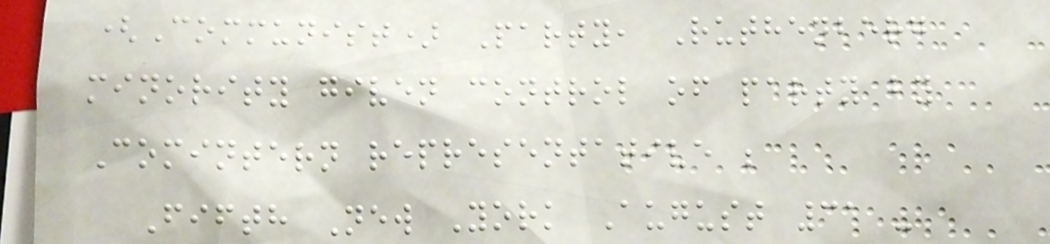(Communist) Party, Ruthenberg
minority given control of party by
Comintern representative ;
Fifth New York August 31 -
